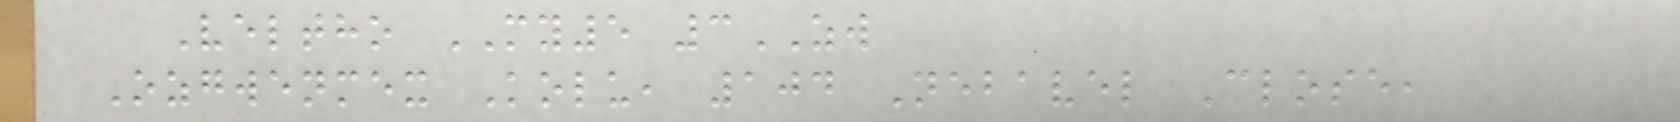Veltho MY5 3ZW
Ozgwenmex Kolu, 104 Nebavel Close,
